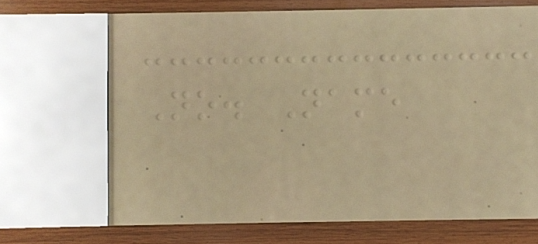No. Name
